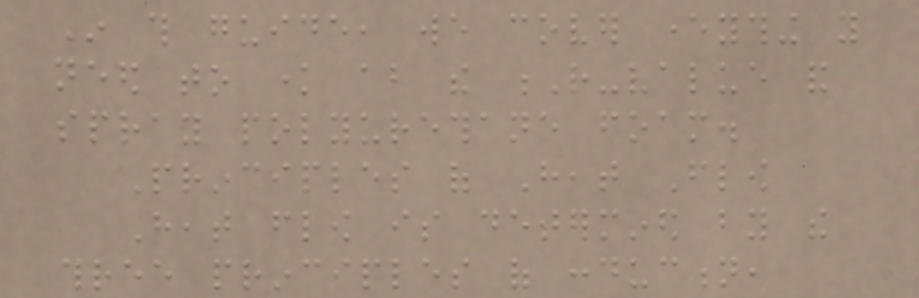In this guide, we cover everything you
need to know about the R-value and
spray polyurethane foam.
Principles of Heat Flow
Heat flow is determined by the
three principles of conduction,
